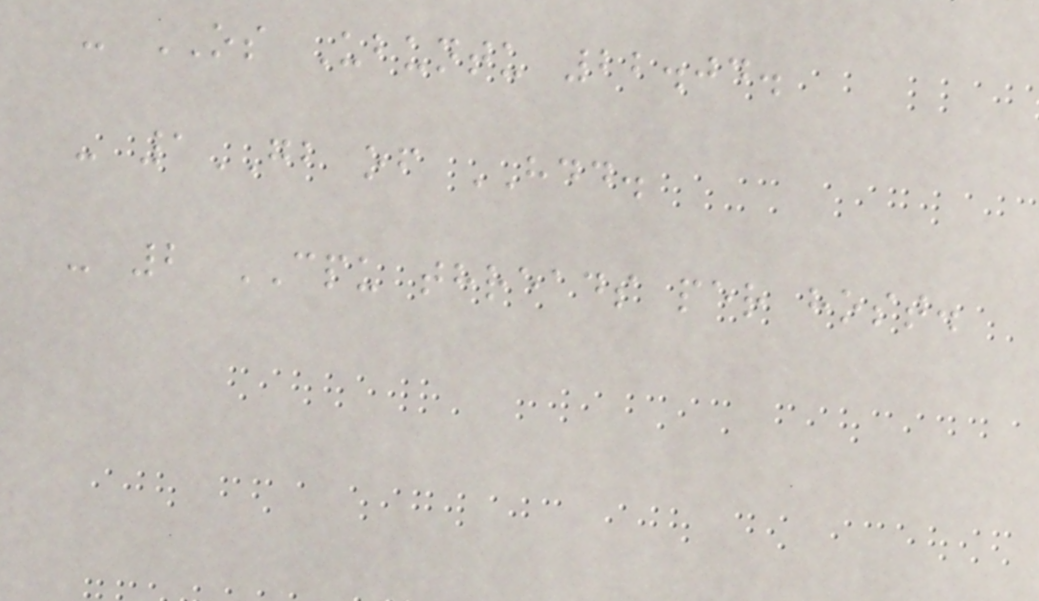- OS Ubuntu 22.04.
- 1GB of HDD.
- 2 CPU threads per host.
